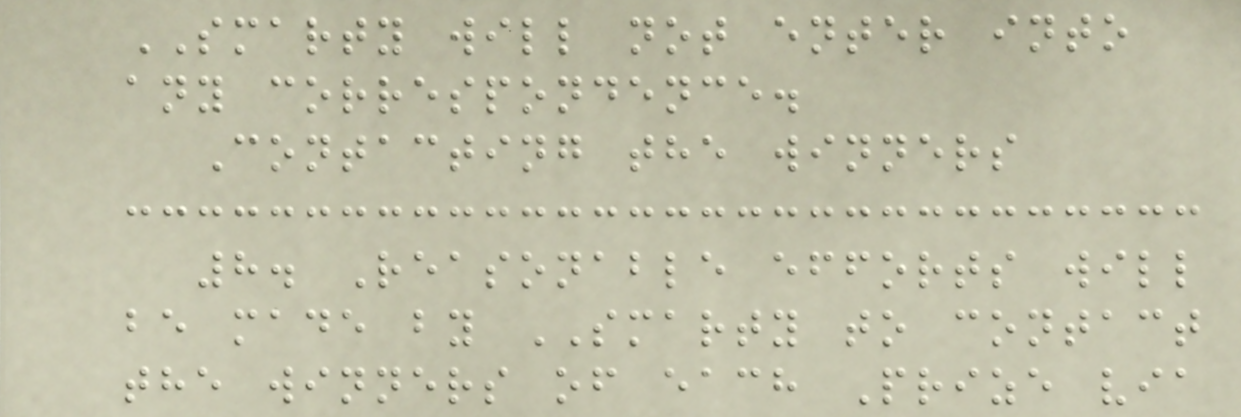SMARTY will not enter into
any correspondence.
Contacting the winners
8. Reasonable efforts will
be made by SMARTY to contact
the winners of each Prize via
